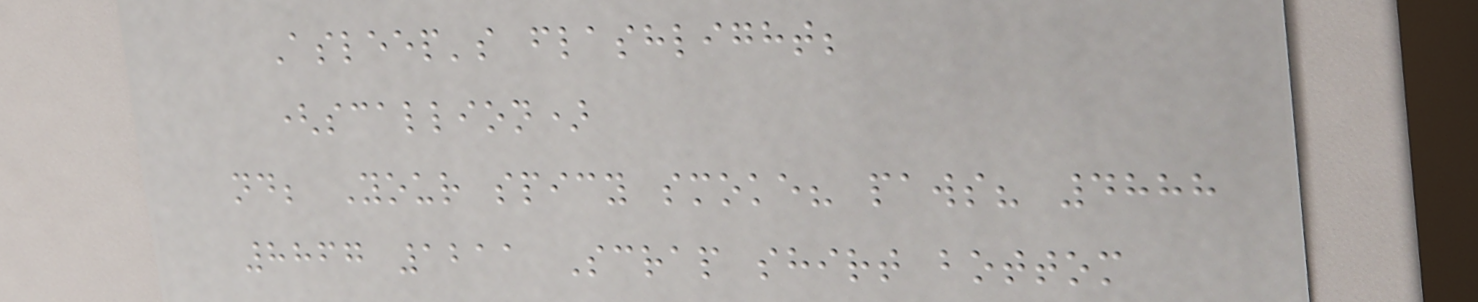Asleep's flashlight;
(scallion)
nd; Your spicy smoke? paws? 4888
8867 1211 Scrap shirt bottom
